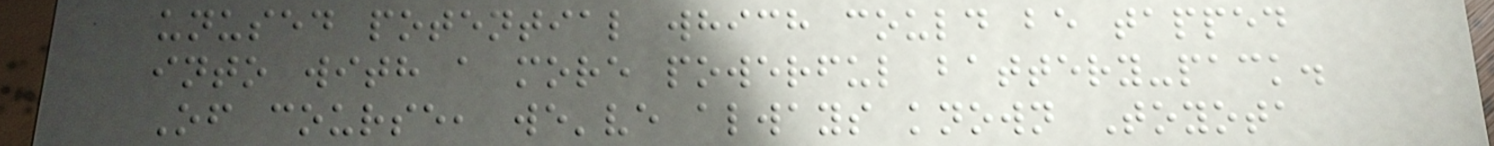unused potential which could be tapped
into with a more powerful battery-pack.
Of course, we've always known Toyota
